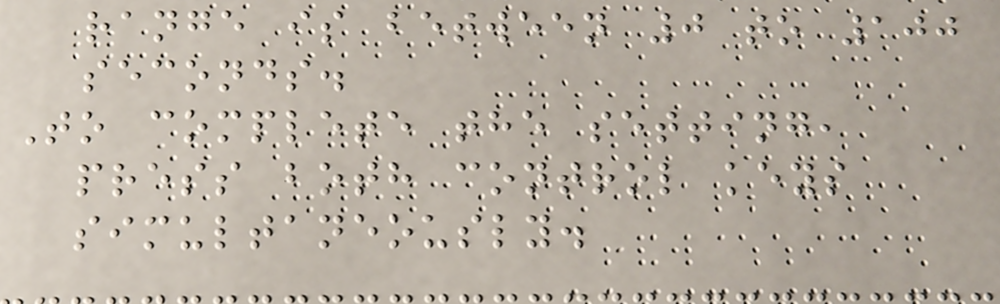range is between 0 to 100
seconds.
To complete the setting,
press both control keys
simultaneously.
